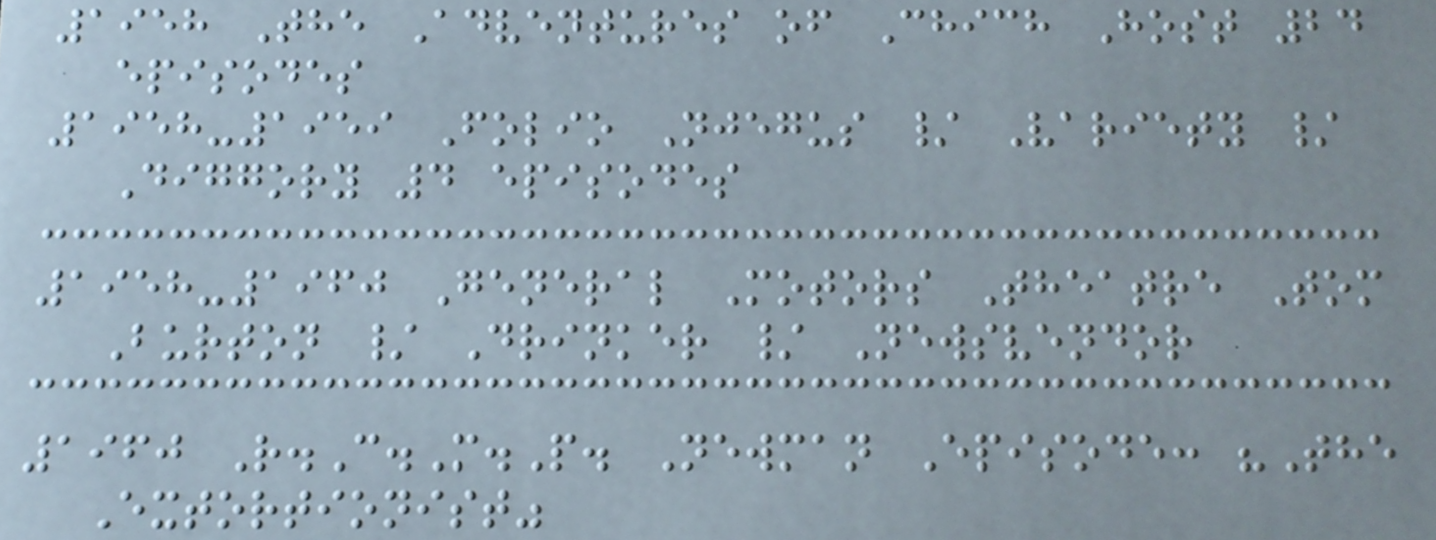1958 The Adventures of Chich Host 24
episodes
1958-1959 Folio Njegus / Variety /
Diggory 4 episodes
1958-1960 General Motors Theatre Tom
Burton / Drinker / Newsvendor
1960 R.C.M.P. Newman Episode: "The
Extortionist"
